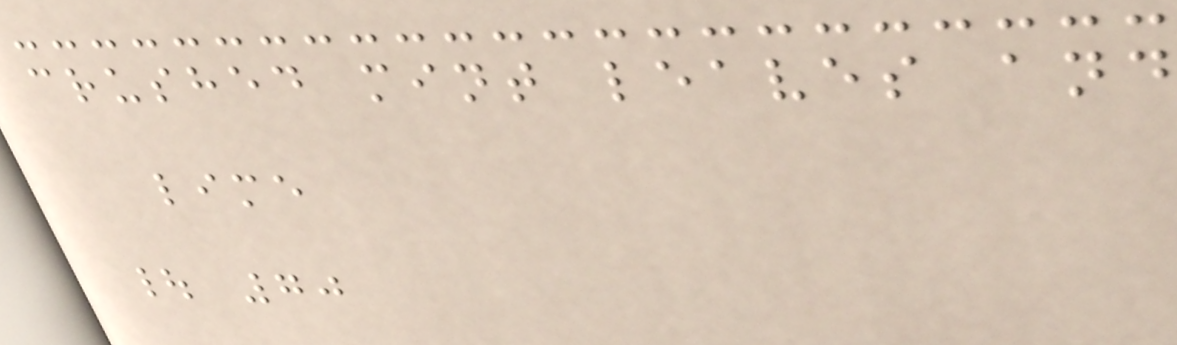crushed mint leaves and
lime
| 70
